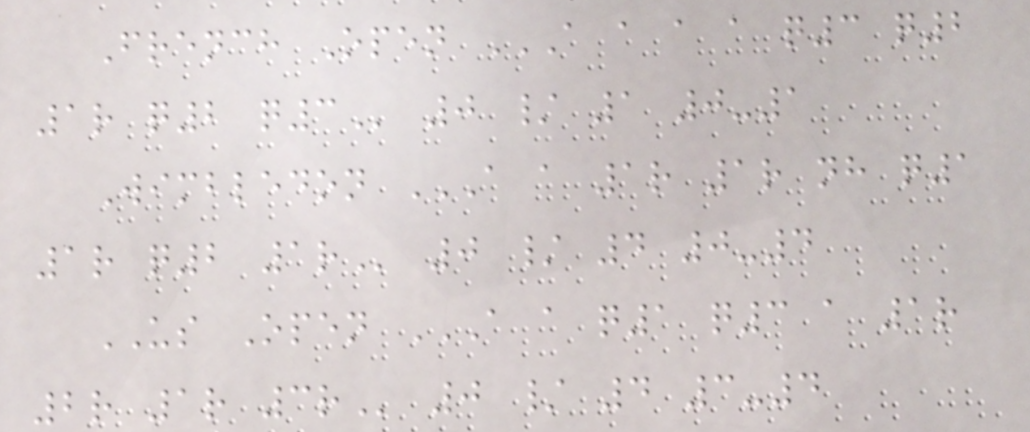French Open A A A A Q3 Q2
1R Q2 Q3 0 / 1 0-1
Wimbledon A A 1R 1R NH Q1
1R Q2 1R 0 / 4 0-4
US Open A A Q1 Q3 A 1R
2R 1R 3R 0 / 4 3-4
